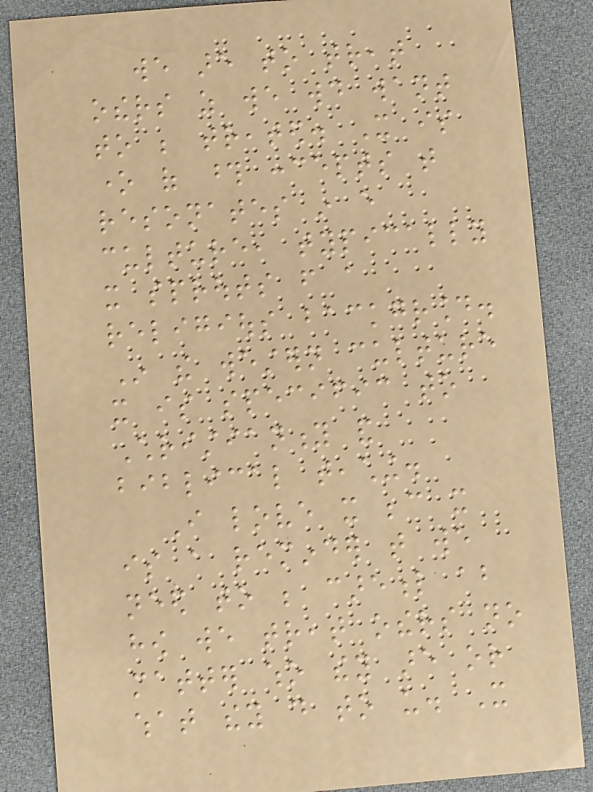we are to treat
others as we would want
to be treated. It is
one of those concepts that
resonates in every
culture, typically
it sprouts from a
religious background.
In the western culture
it is specific to
Christianity and
biblical teaching.
I love it because it
is a reminder that we
need to be careful about
how we treat others no
matter who they are or
what they do to us. It
